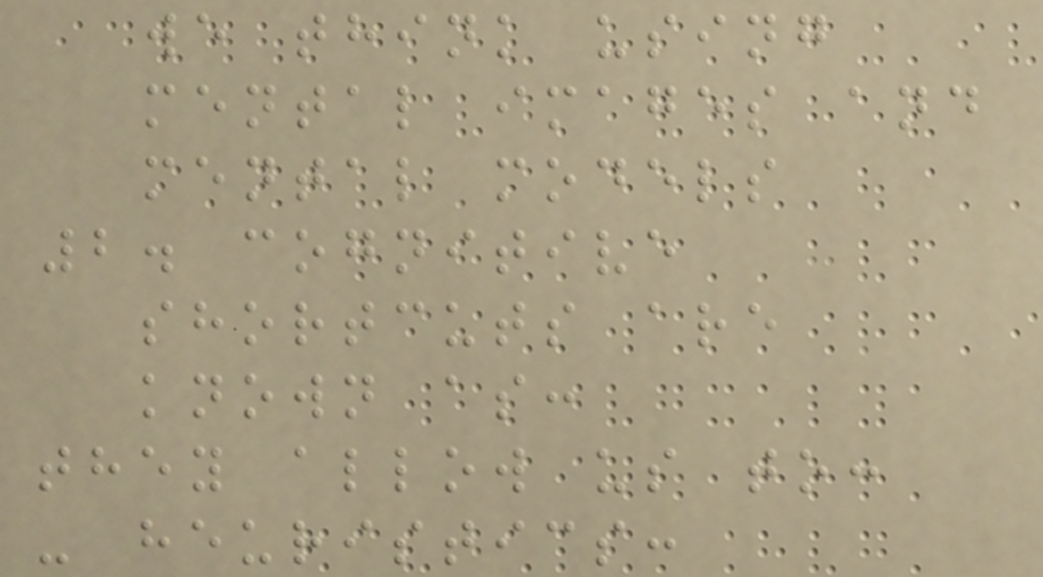we think using
mental images and
mental models
2. cognitive
shortcuts are
known as:
they allow us to:
- heuristics:
